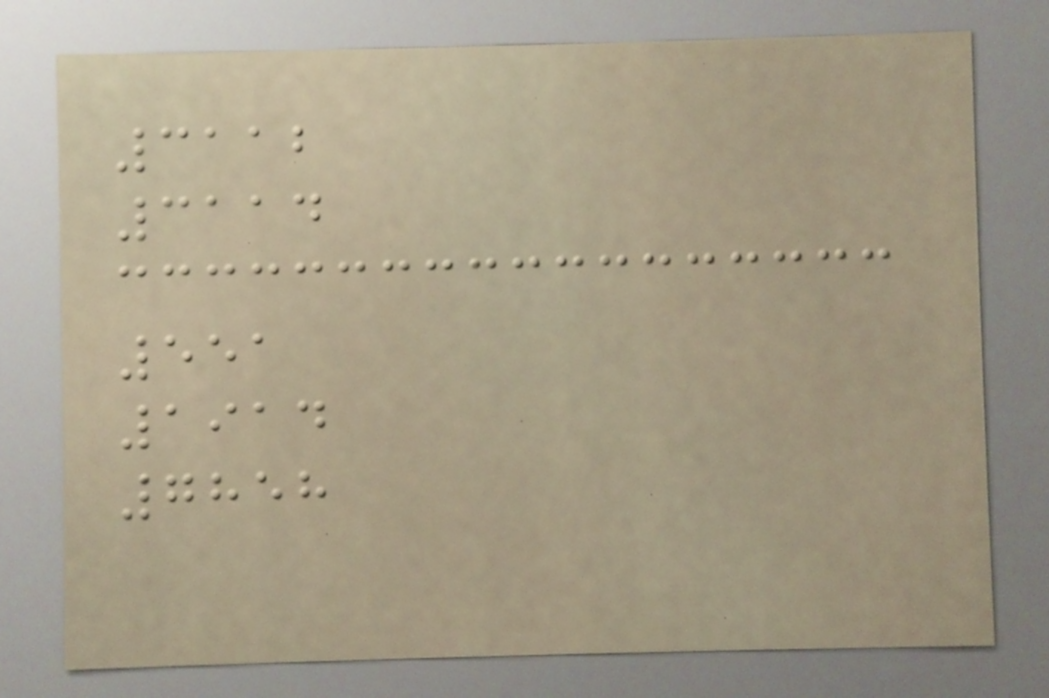3112
3114
551
1914
7858
